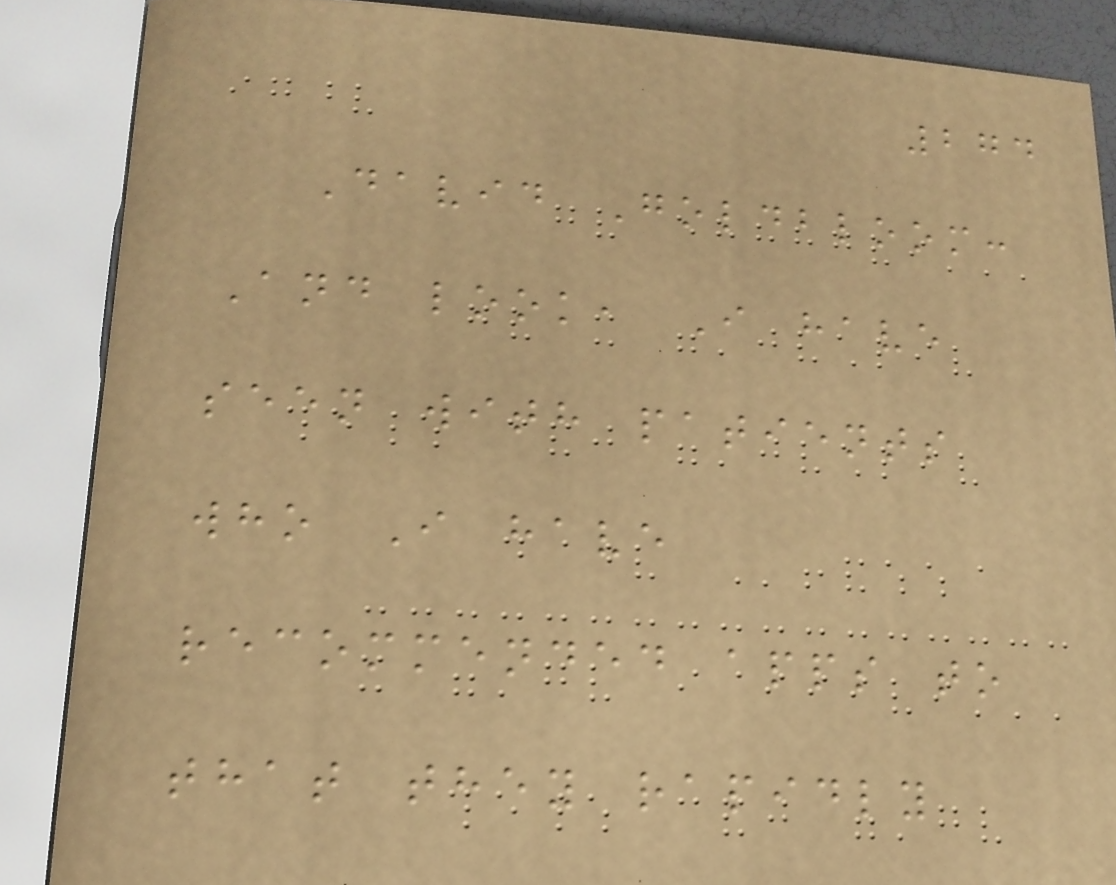274
David Goldbloom:
And look, I have
seen with patients
who I have
recommended apps to
that they rapidly
